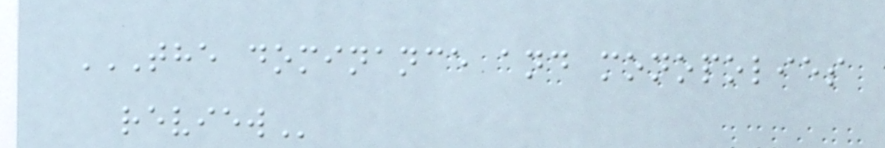THE DOMINANCE AND MONOPOLIES
REVIEW
